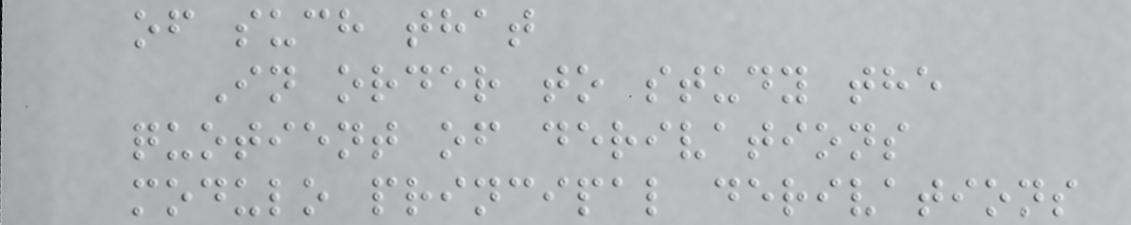of such that
In order to study the
quotient of derivations
modulo principal derivations
